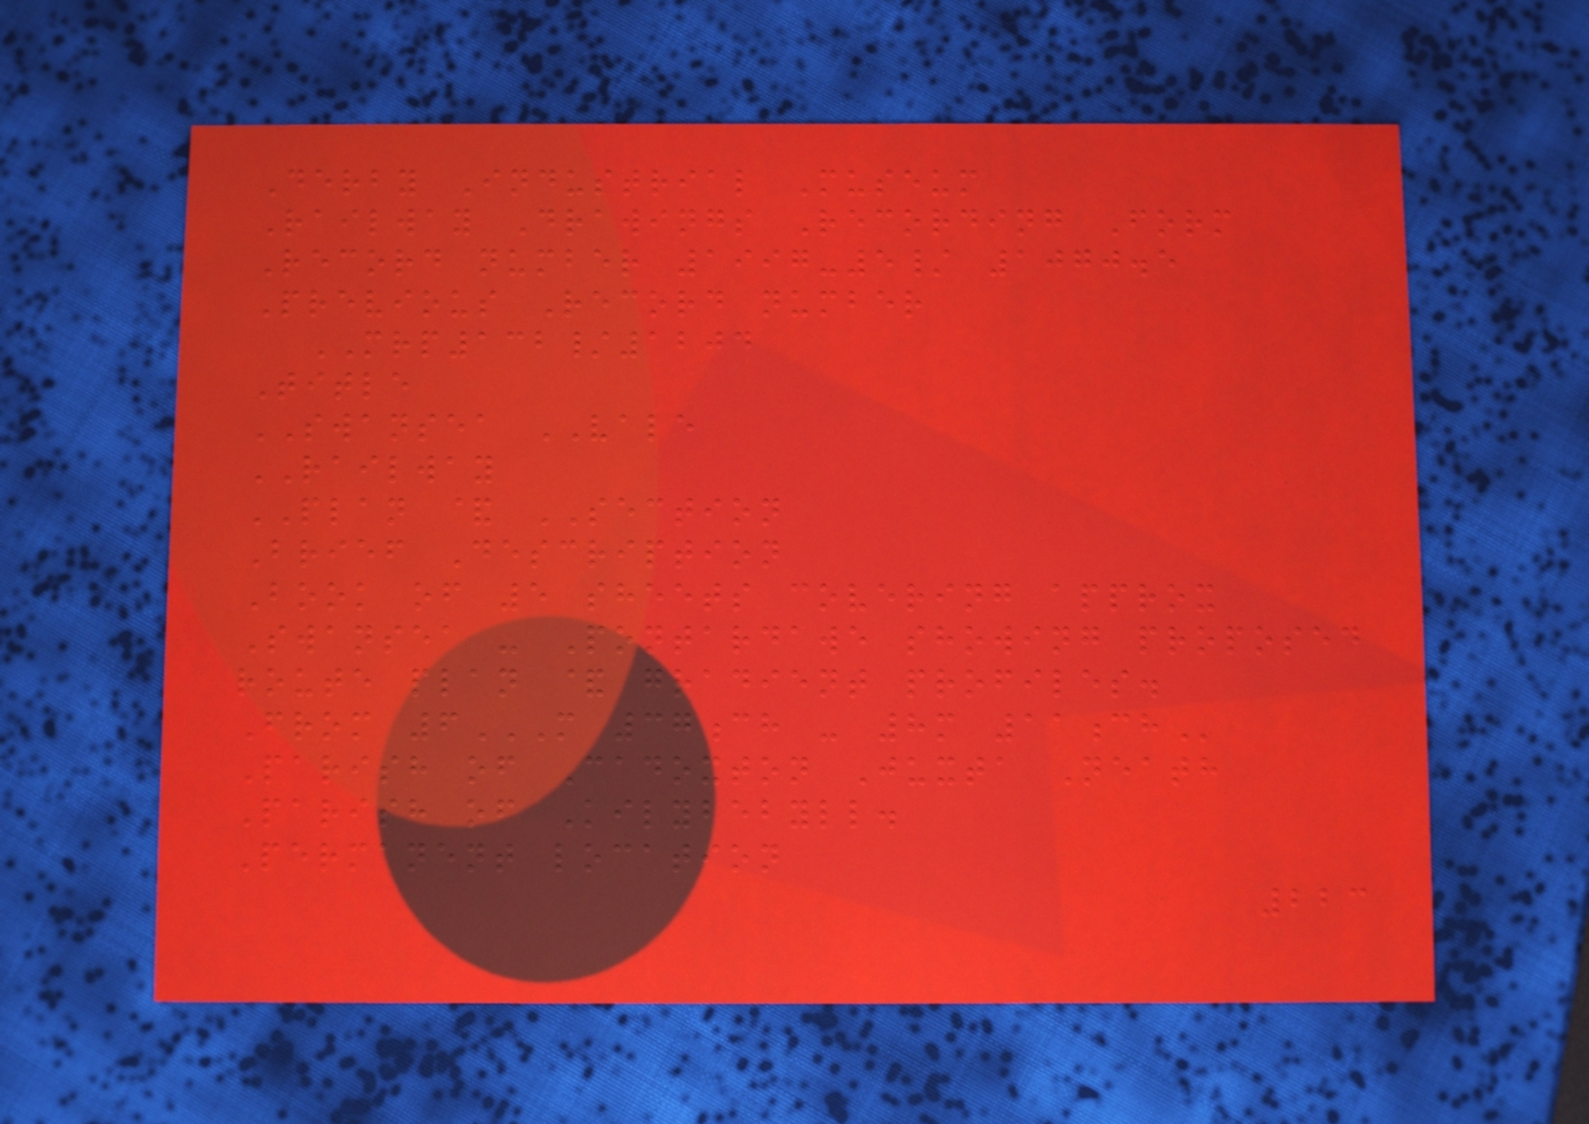Derby Industrial Museum
Railway Drawings Recording Form
Record number 1997-5/ 1070.5
Previous Record number
MRP132/1204
Title
SWANSEA VALE
RAILWAY
PLAN & SECTION
Brief Description
Book of 5 sheets covering approx
Swansea - Pontardawe showing proposed
route plan & gradient profiles.
From 6M 37CH - 8M 11CH
Parish of Cadoxton Juxta Neath
Parish of Kilybebyll.
Permanent location
223
